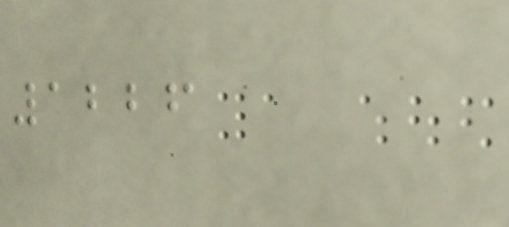1226
